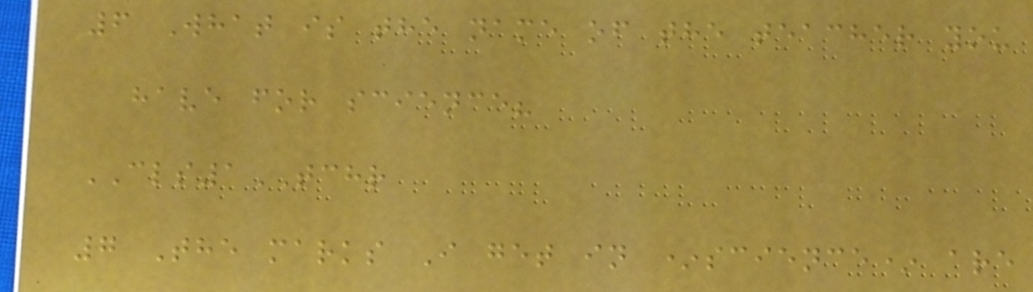6 What is the name of the teacher you
have for science?
CLS1TCHR
7 The marks I get in *science* are
